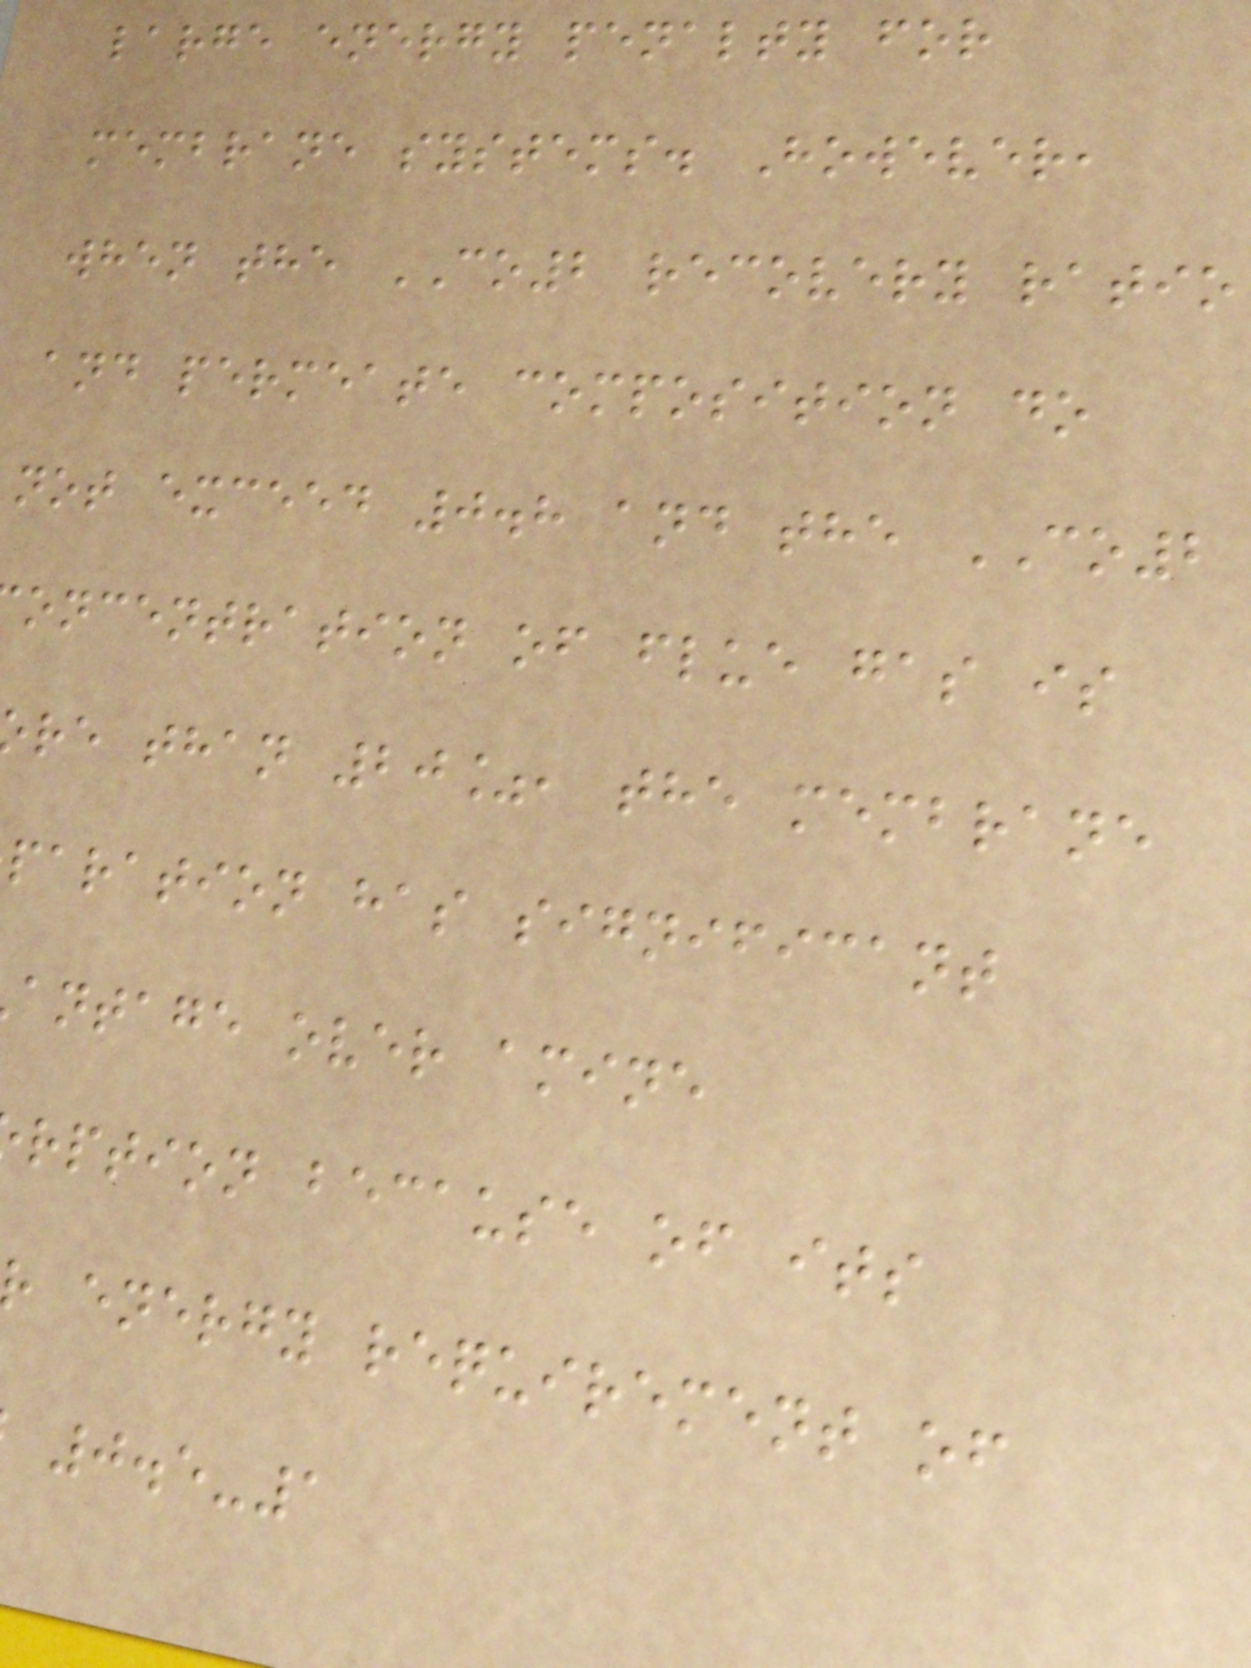large energy penalty for
membrane systems. However,
when the CO2 recovery ratio
and permeate composition do
not exceed 0.8 and the CO2
oncentration of flue gas is
re than 20%, the membrane
paration has significant
antage over amine
rption because of its
energy requirement of
0.5-1
